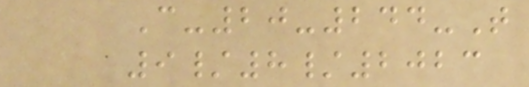C-20-244-T
9/8/2023
